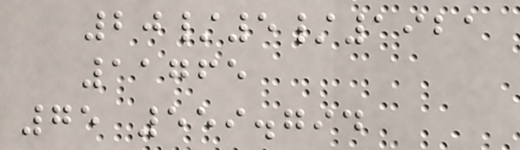20/5/1921
11765
75 559.794
